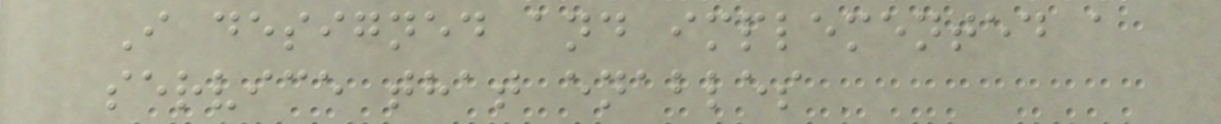I designed and implemented a
service that enables
